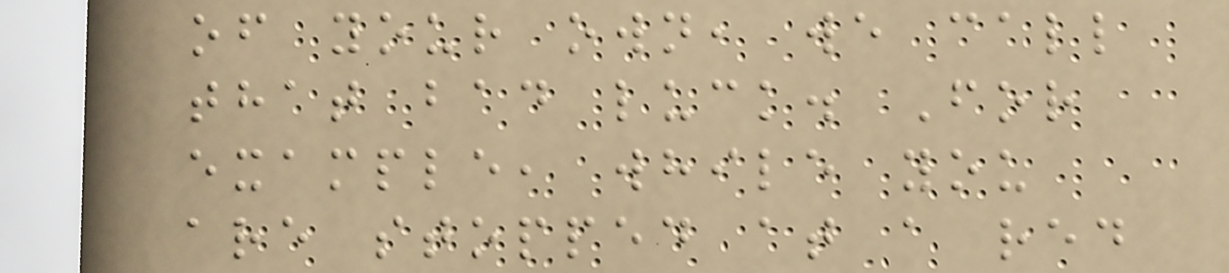of your own, we call
that bad luck. For
example, while you
are stopped at a red
